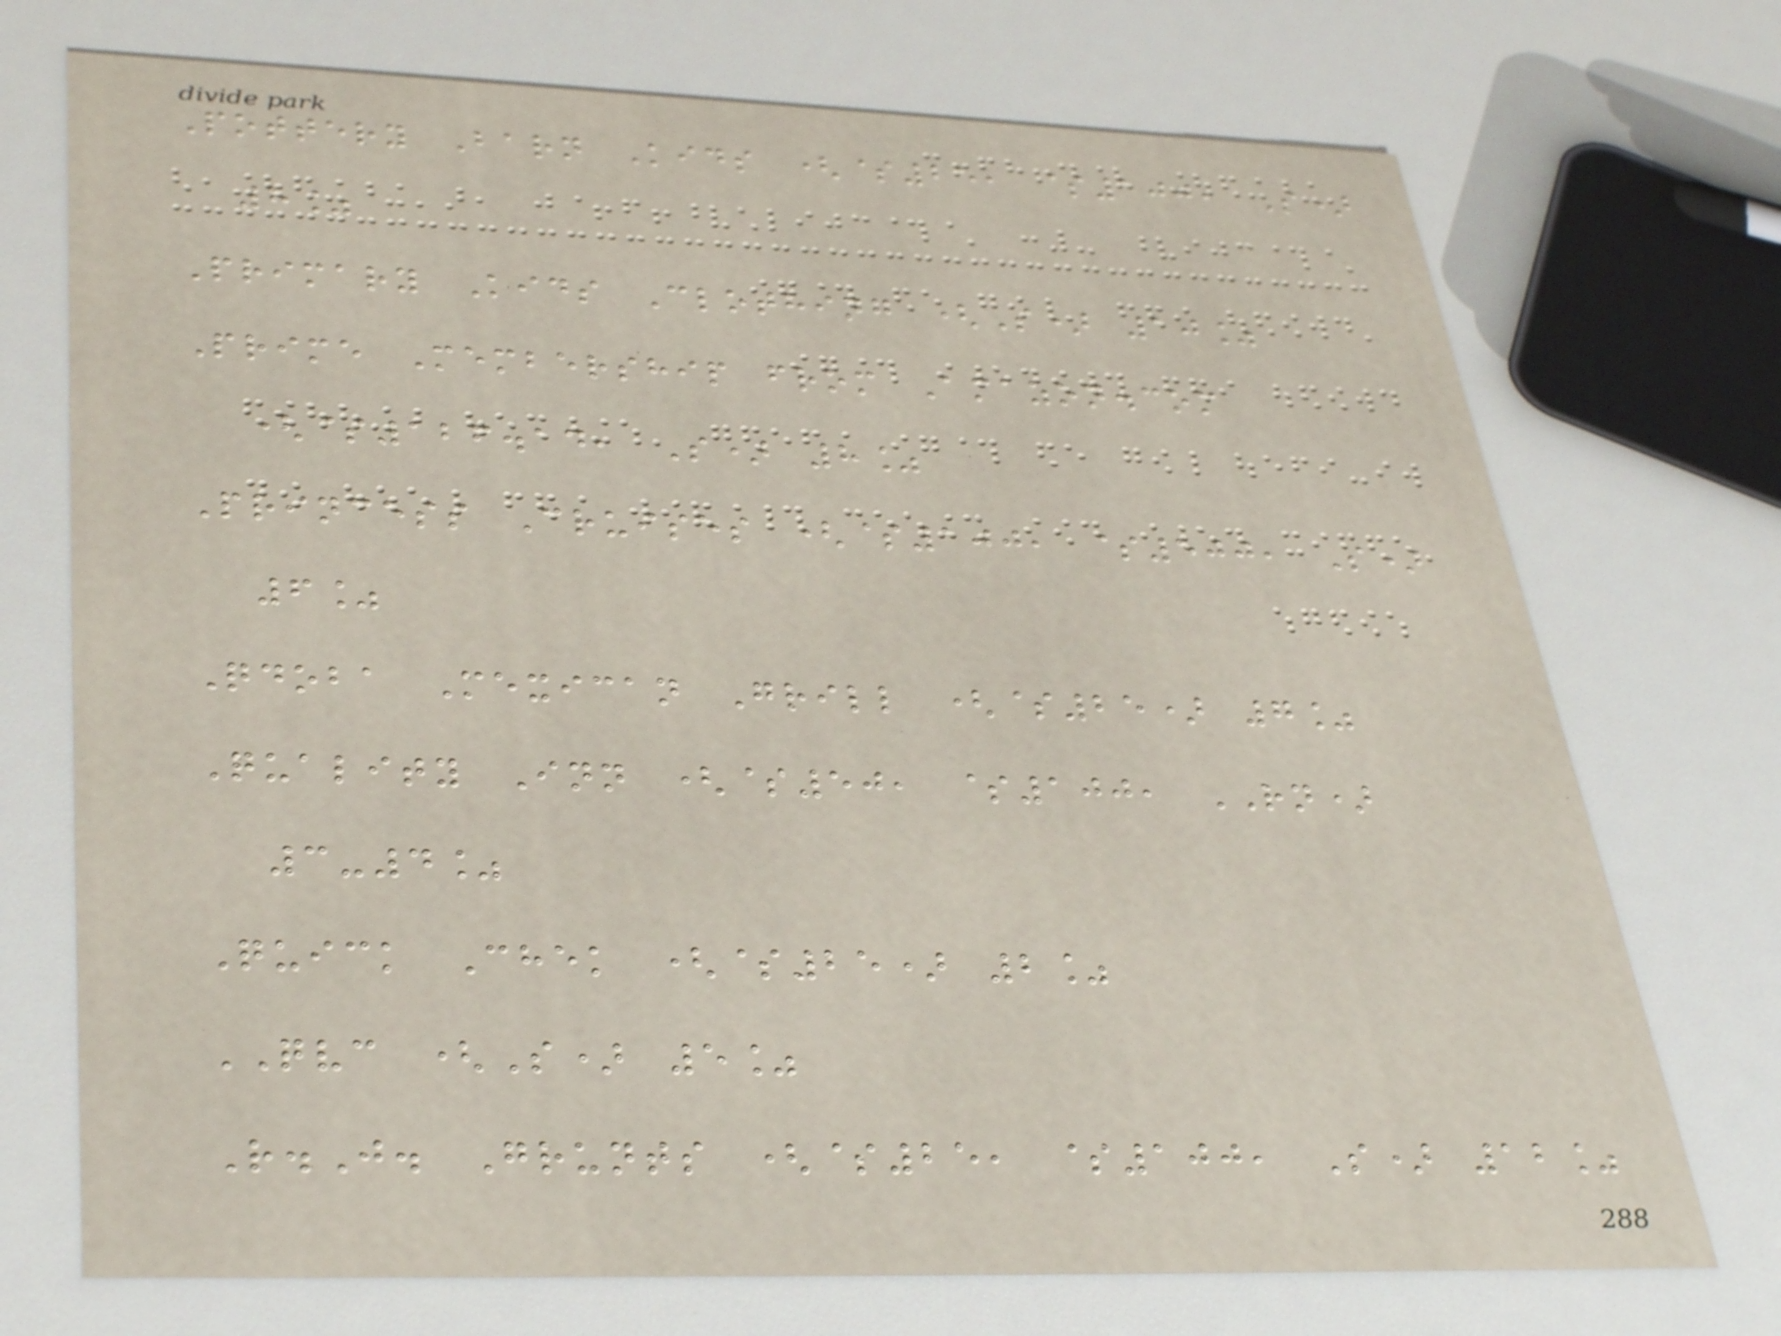Pottery Barn Kids ($25, $100, S)
8%
Primary Kids Clothing (S) 10%
Prime Membership from Amazon.com
($126.14, S) 8%
Princess Cruises ($100, $500, S)
6%
Qdoba Mexican Grill ($25) 7%
Quality Inn ($50, $100, RN)
3-4%
Quick Chek ($25) 2%
QVC (S) 5%
R.J. Grunts ($25, $100, S) 12%
